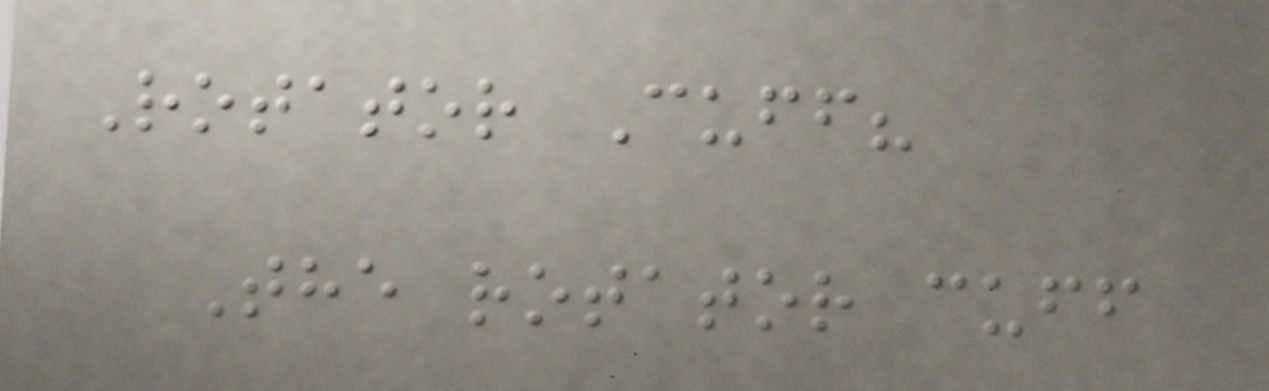Rotator Cuff?
The rotator cuff
